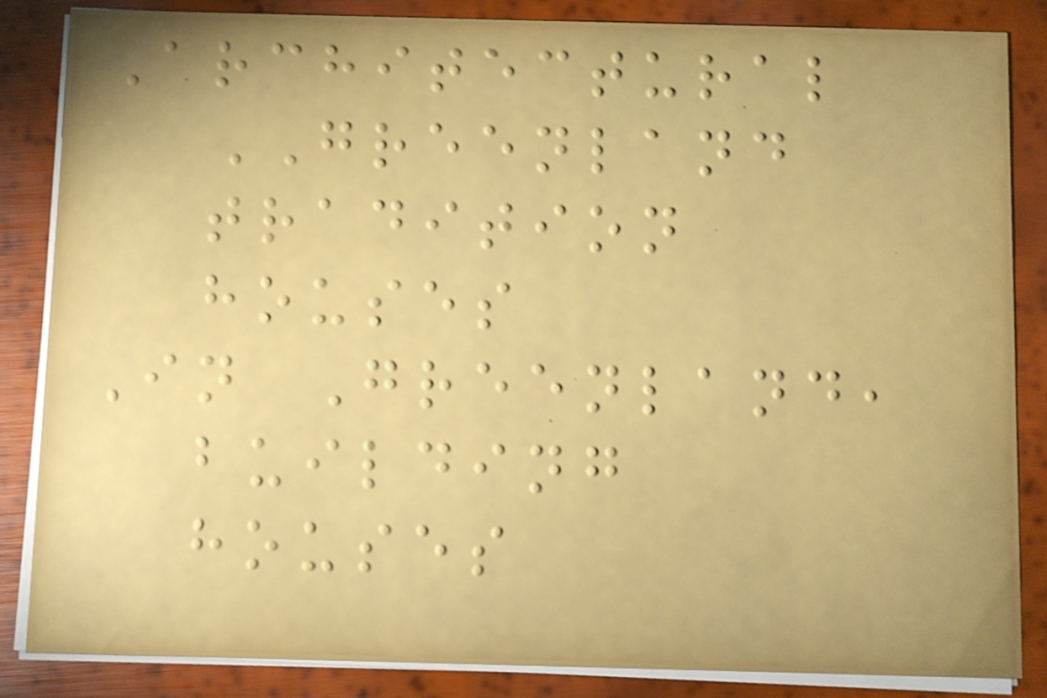Architectural
GREENLAND
tradition
houses
In Greenland,
building
houses
